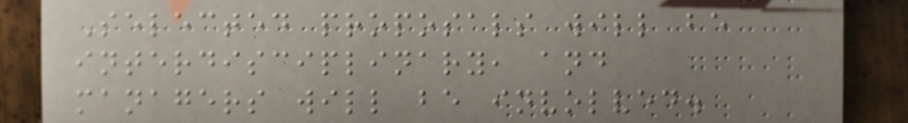Selected proposals will be
interdisciplinary, and
managers will be involved.
